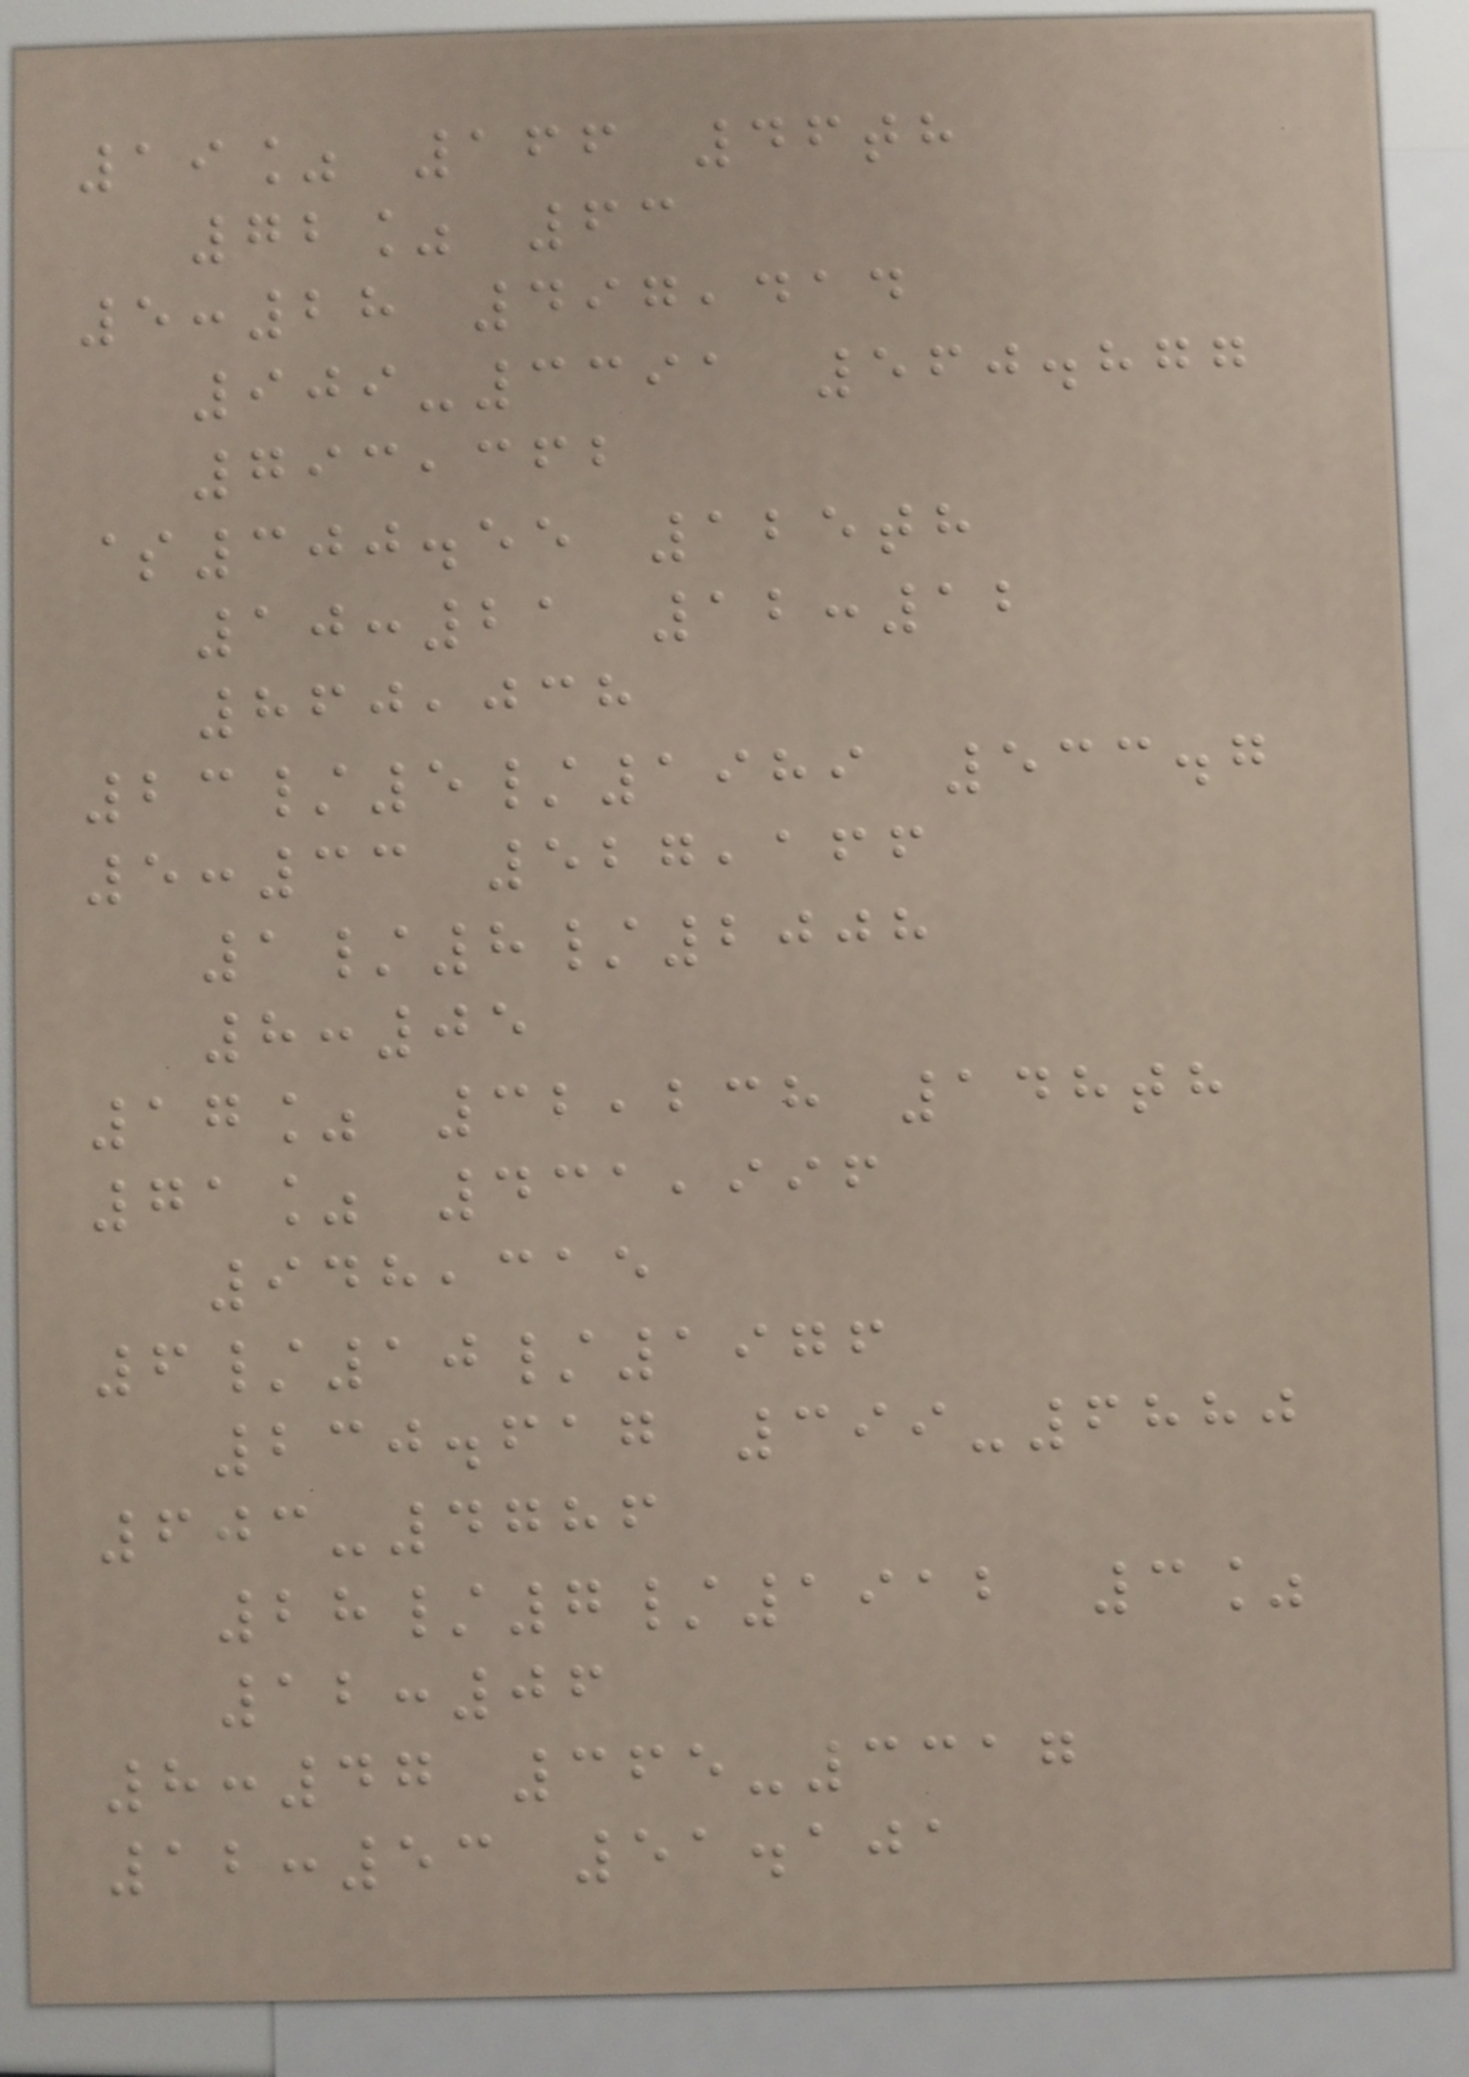19% 166 46th
72% 63
5:28 497,414
909-3391 560.877
793,362
$300.55 125th
10:21 12:12
860,038
23/5/1989 533.7
5:33 527,166
1/8/2008
8:05
17% 32,238 148th
71% 431,996
948,315
6/10/1976
230.617 399-6880
603-4786
28/7/1912 3%
12:06
8:47 365-3317
12:53 51.101
